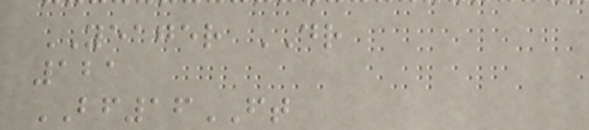YEAGER DR
121
BF16FT
